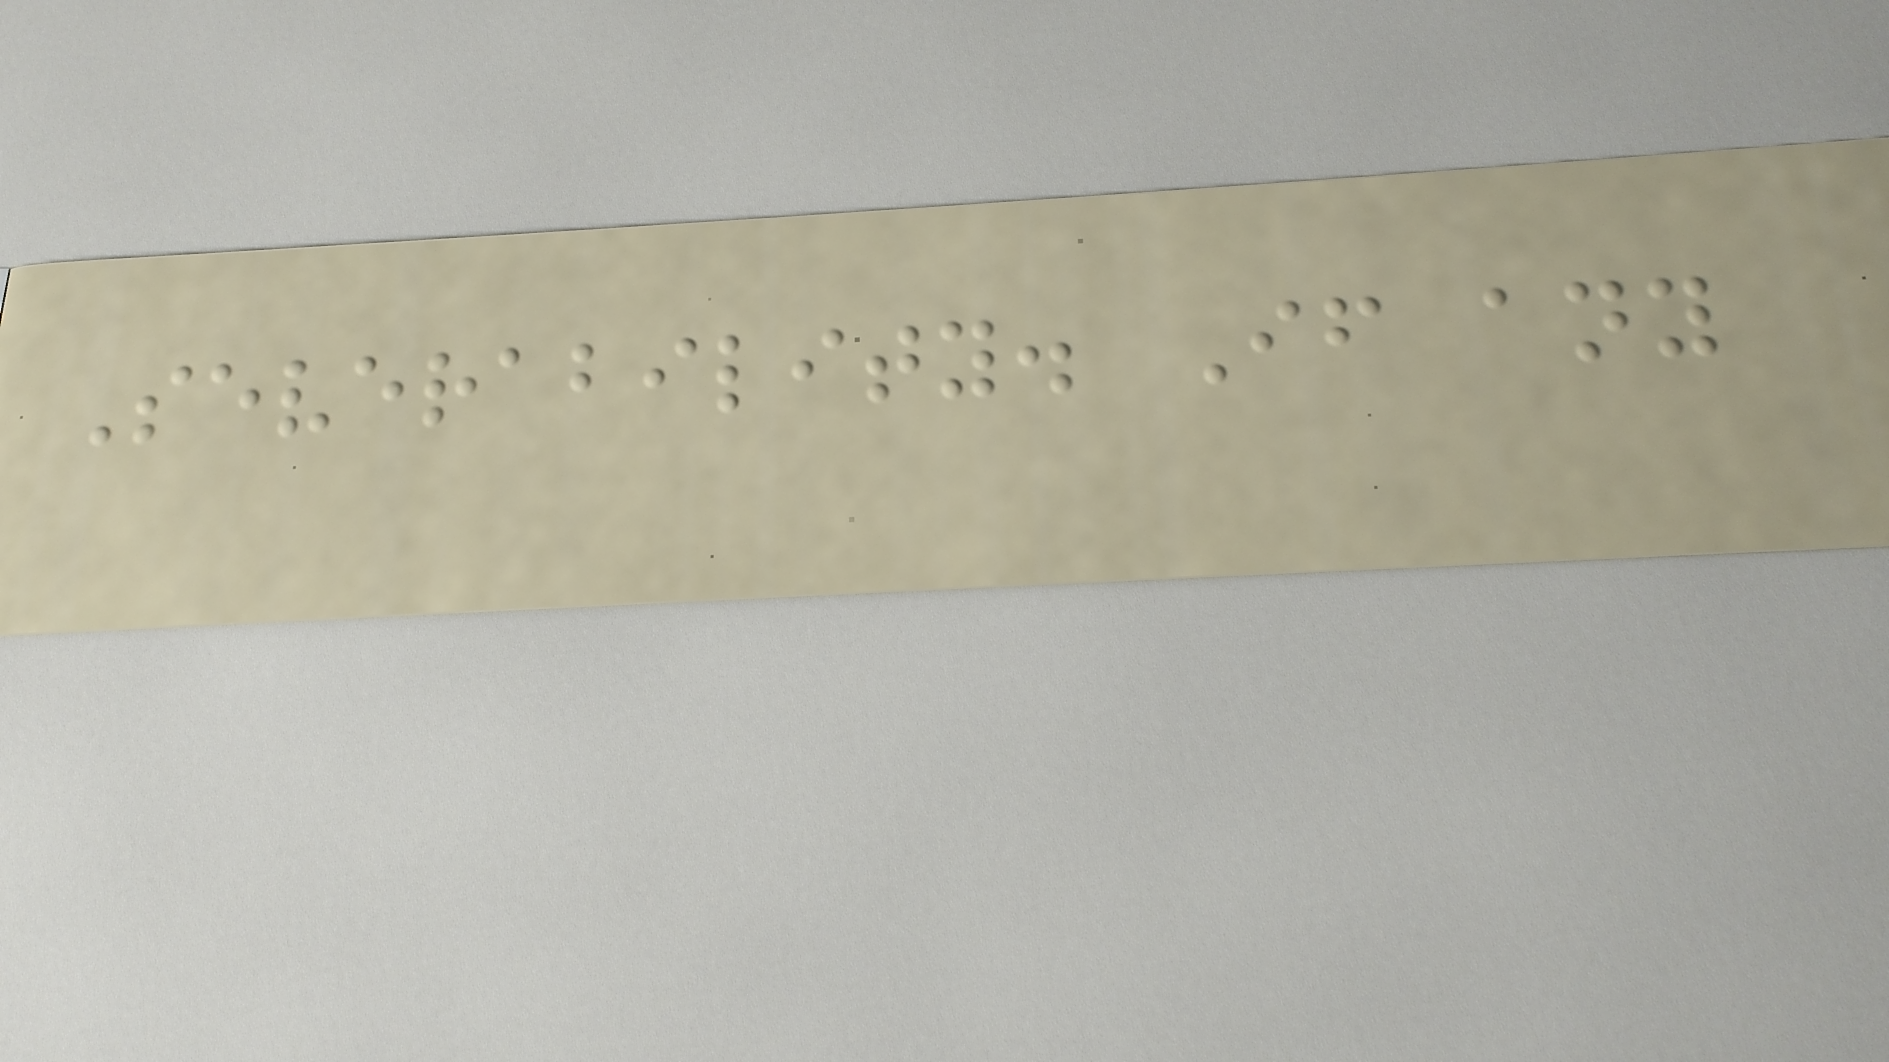Severability. If any
